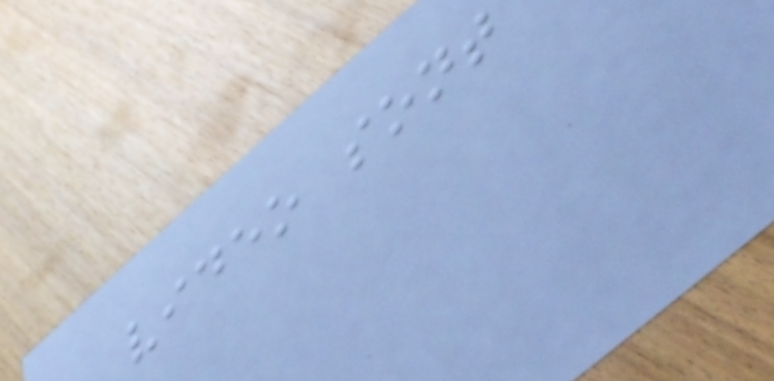video sont
